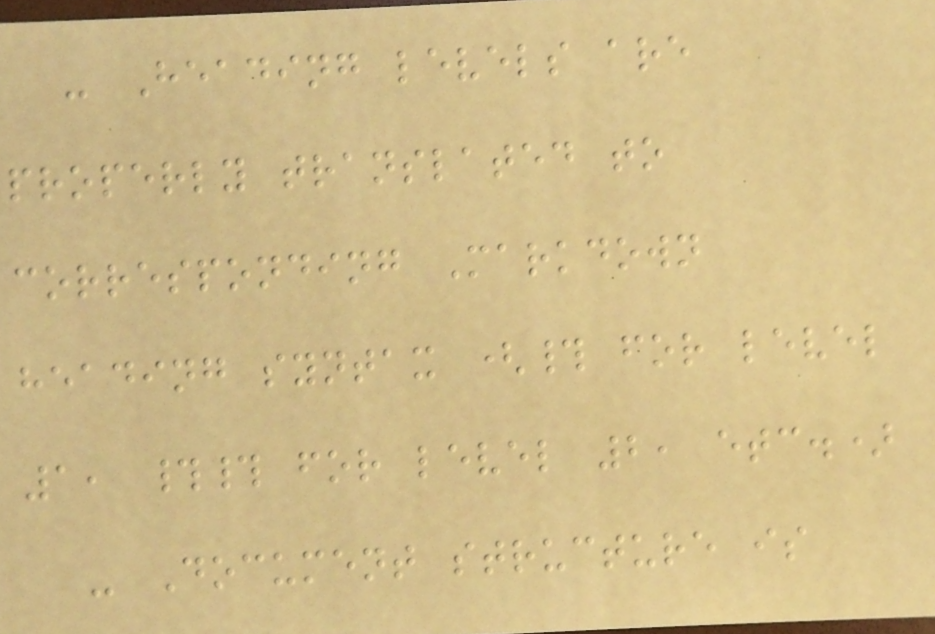- Heading levels are
properly translated to
corresponding Markdown
heading syntax (# for level
1, ## for level 2, etc.)
- Document structure is
